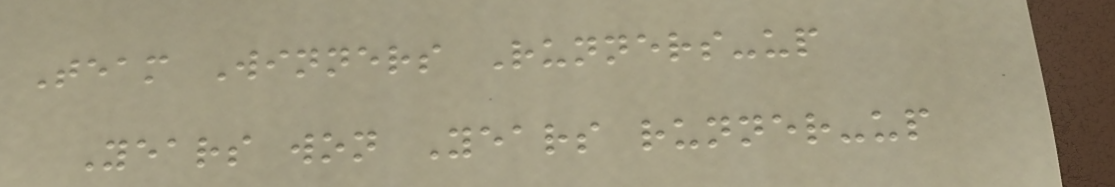Team Winners Runners-up
Years won Years runner-up
